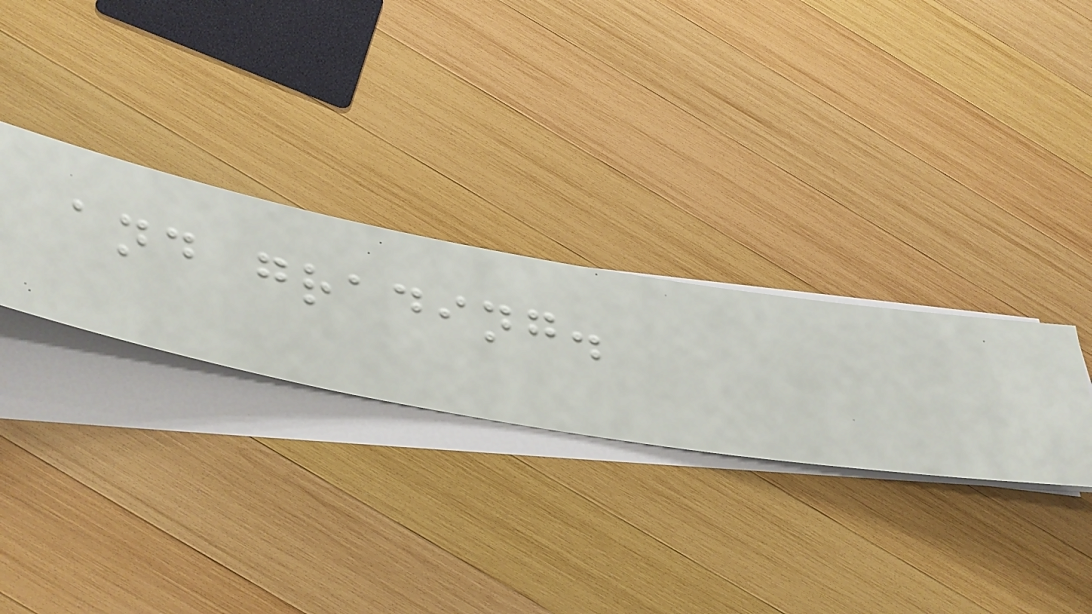and grading.
